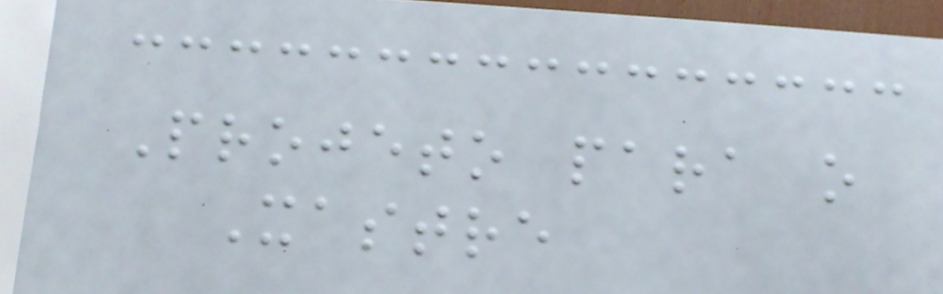Projeto para o
Xastre
